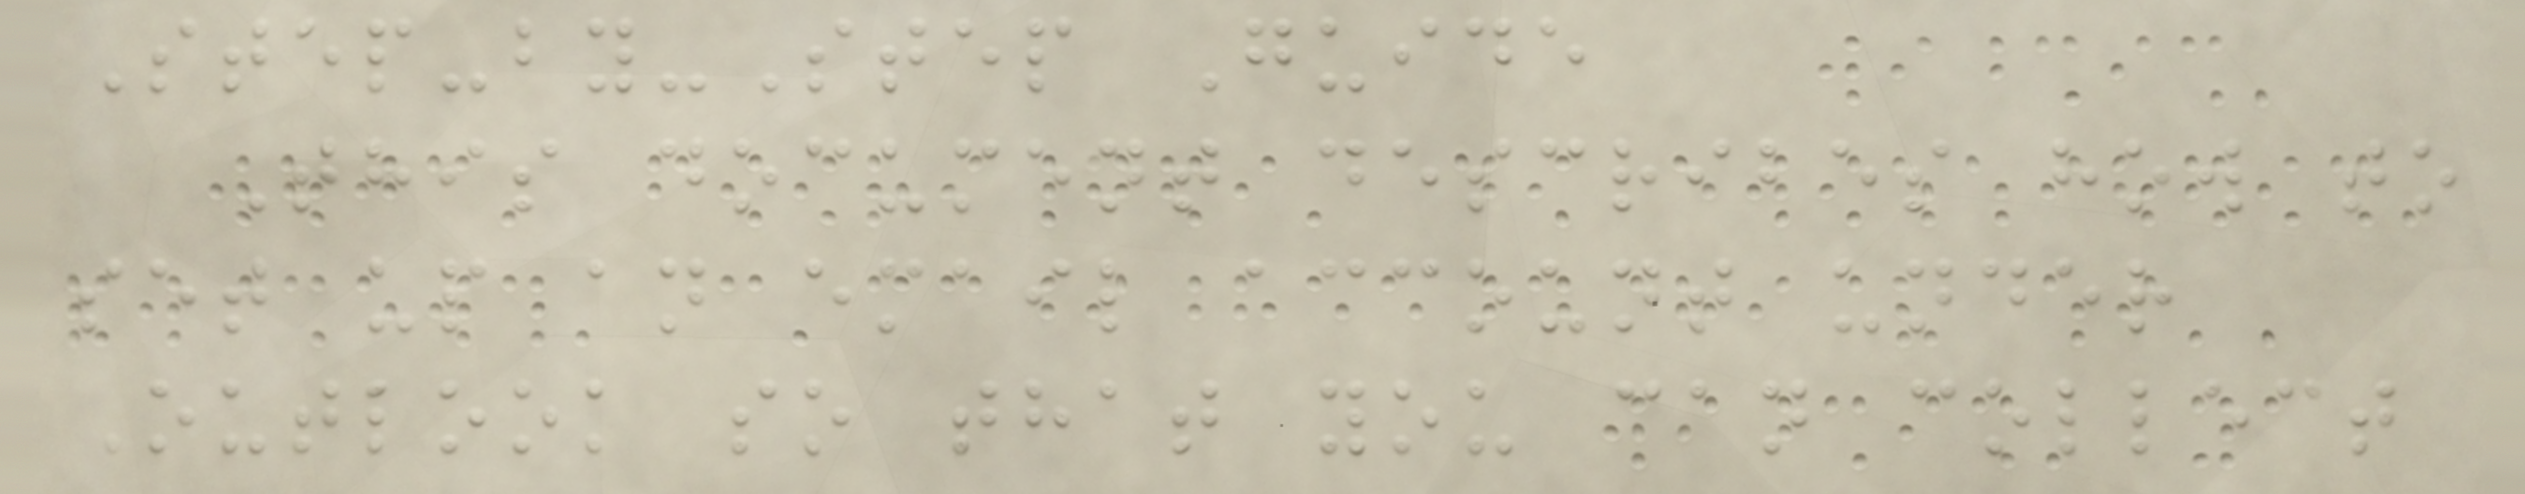Step-by-Step Guide
This document describes how to
set up an email account under
Outlook so that you can collect
